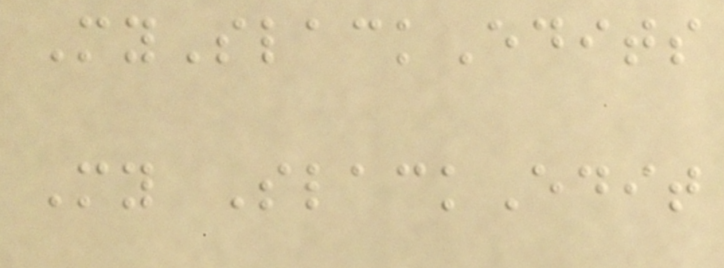MySlackEdits
My SlackEdit
